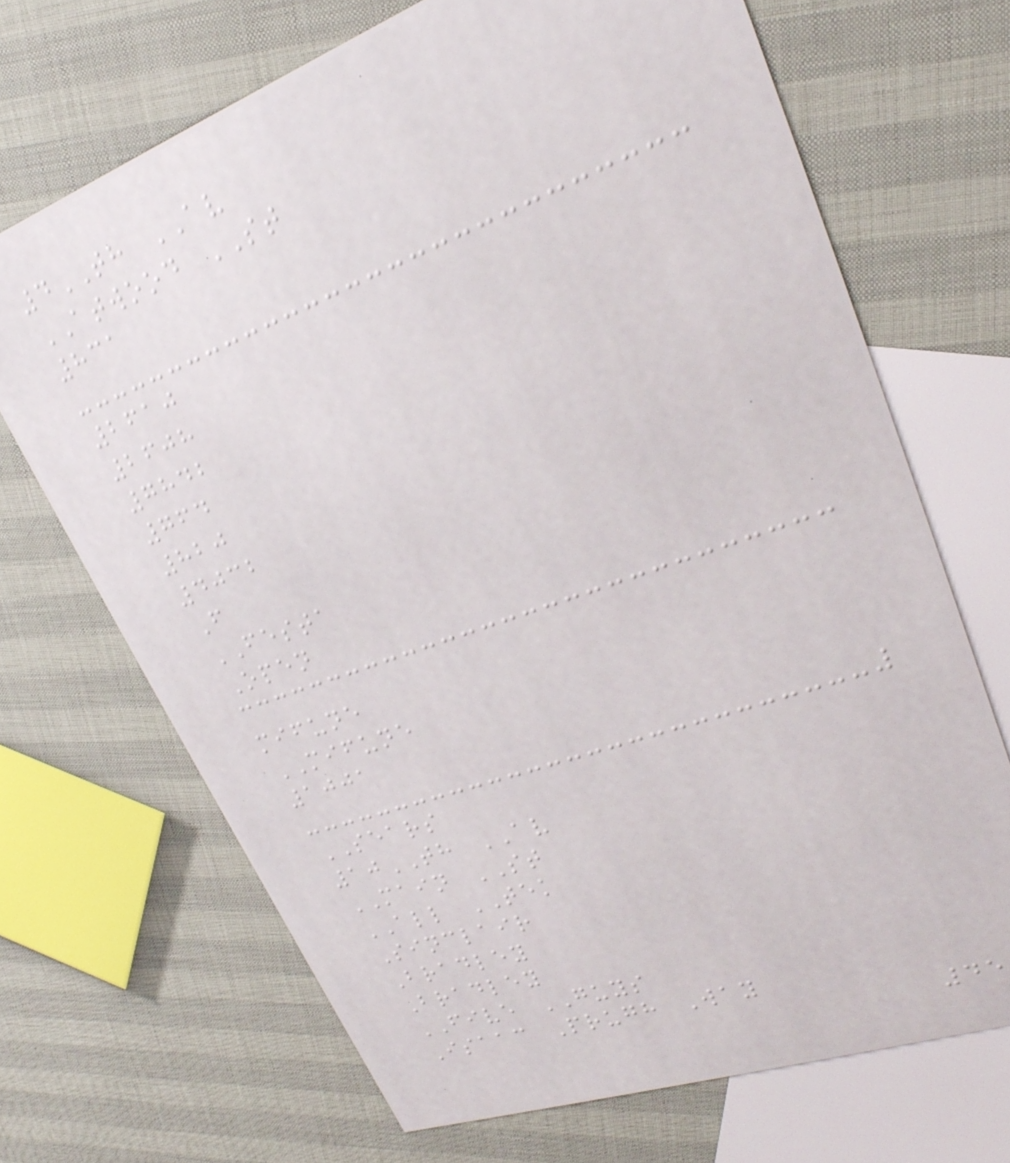4TH AV
ATWOOD ST
831
2610
2608
7842
764
820
4032
F
FESTA
Open
mifune
MIFUNE
1001
SEARS
10TH AV
MAIN ST
ALL TEK
Sinclair
Bradley
Bradley
FIVE GUYS
Isaac Prugh Way
45
